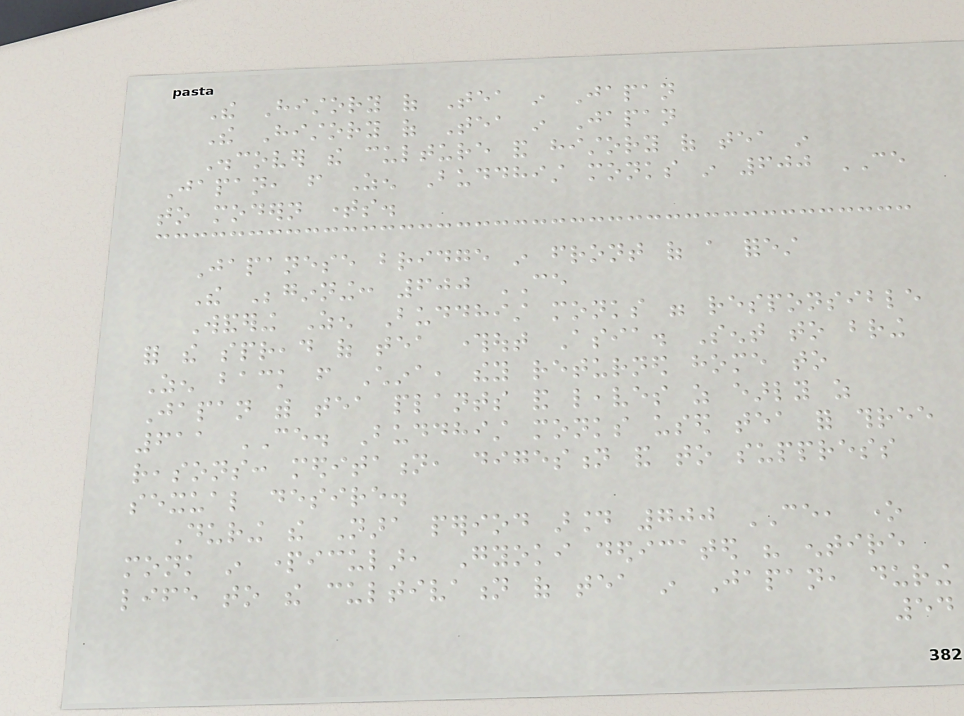The History of Tea in Japan
The History of Tea in Japan
Discover the culture and history of tea in
Japan, from Zen Buddhist monks in 600 CE
to modern times.
Japanese bridge in front of a forest
The Beginning: 600 CE
Wandering Zen Buddhist monks were responsible
for the spread of tea throughout Asia. Sent to bring
Zen back from China, they returned home to
Japan with tea plants and leaves as early as
611 CE. Buddhist monks used tea for three
reasons: meditation, digestion and to suppress
sexual desire.
During the Nara period around 700 CE, one
monk in particular, Gyoki dedicated his entire
life to the cultivation of tea in Japan, during
54
